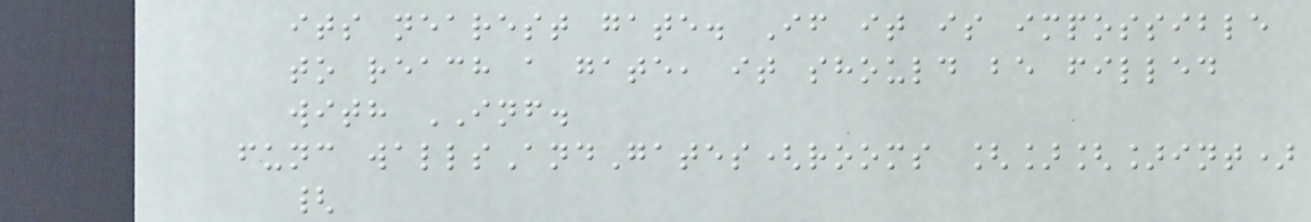its nearest gate. If it is impossible
to reach a gate, it should be filled
with INF.
func wallsAndGates(rooms [][]int)
{
